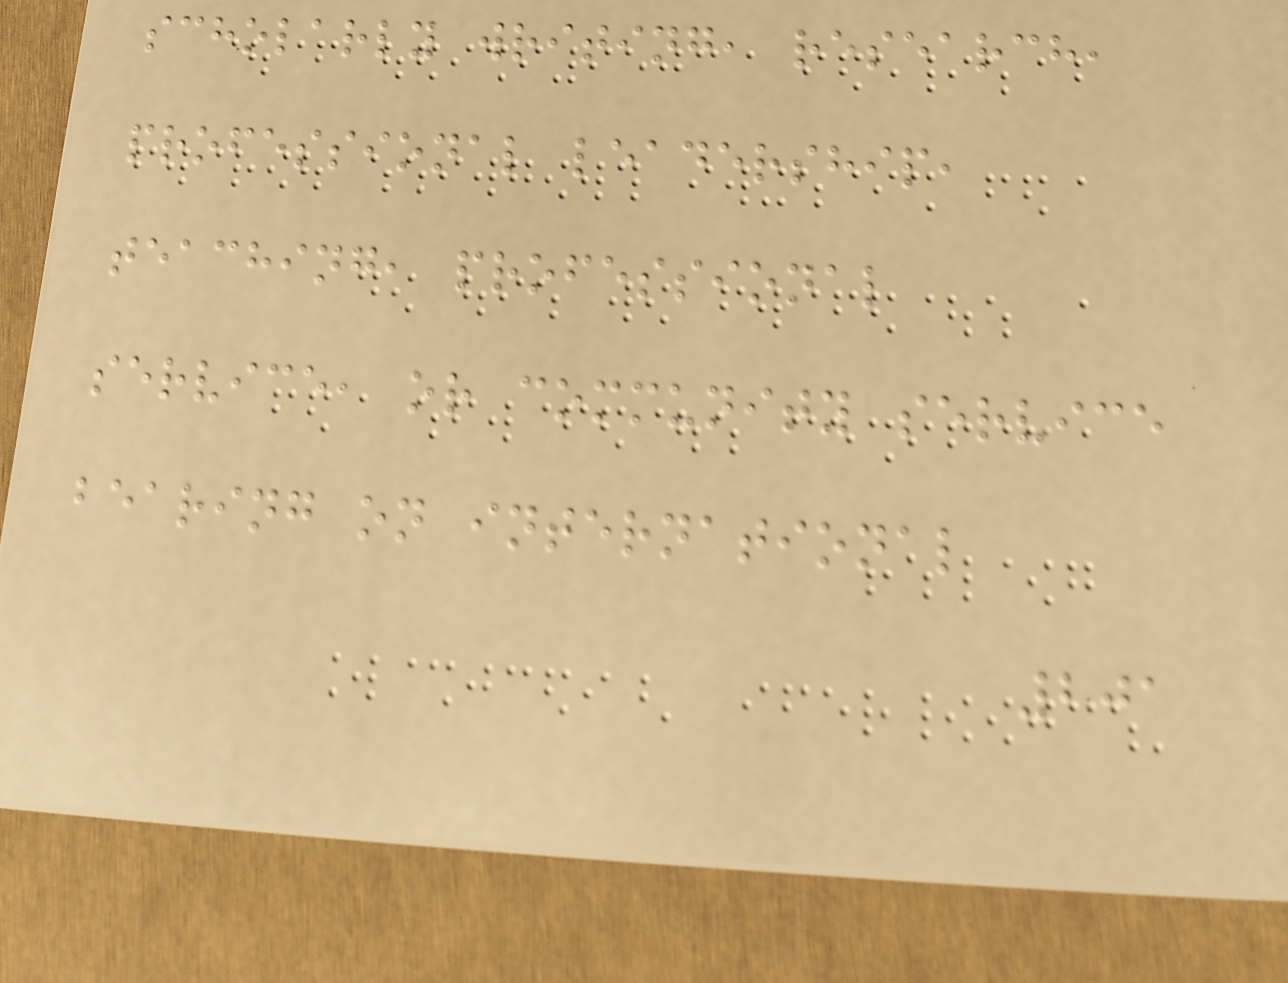scholarly writing, research,
professional leadership,
teaching, professional
service, or community service
bearing on international
201
